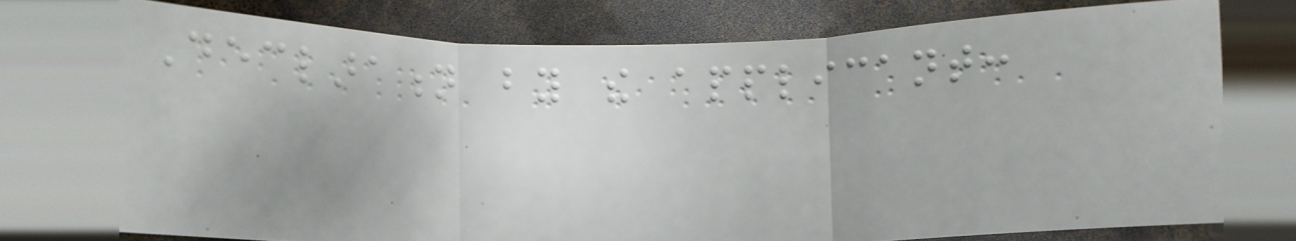Declaration by the applicant:
